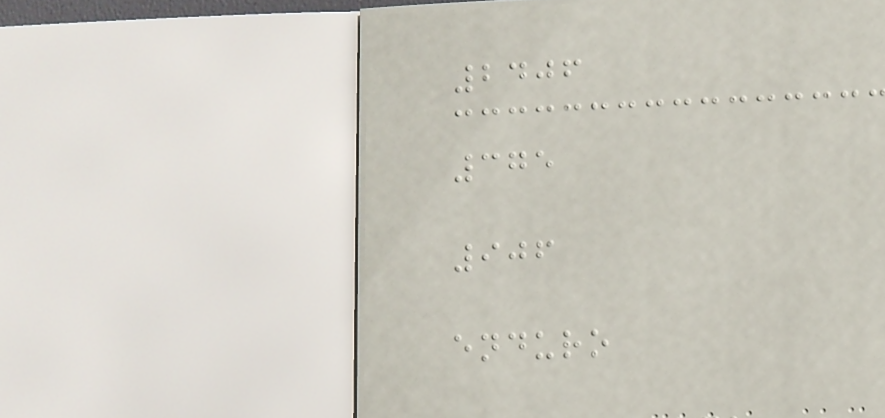2406
375
906
enduro
